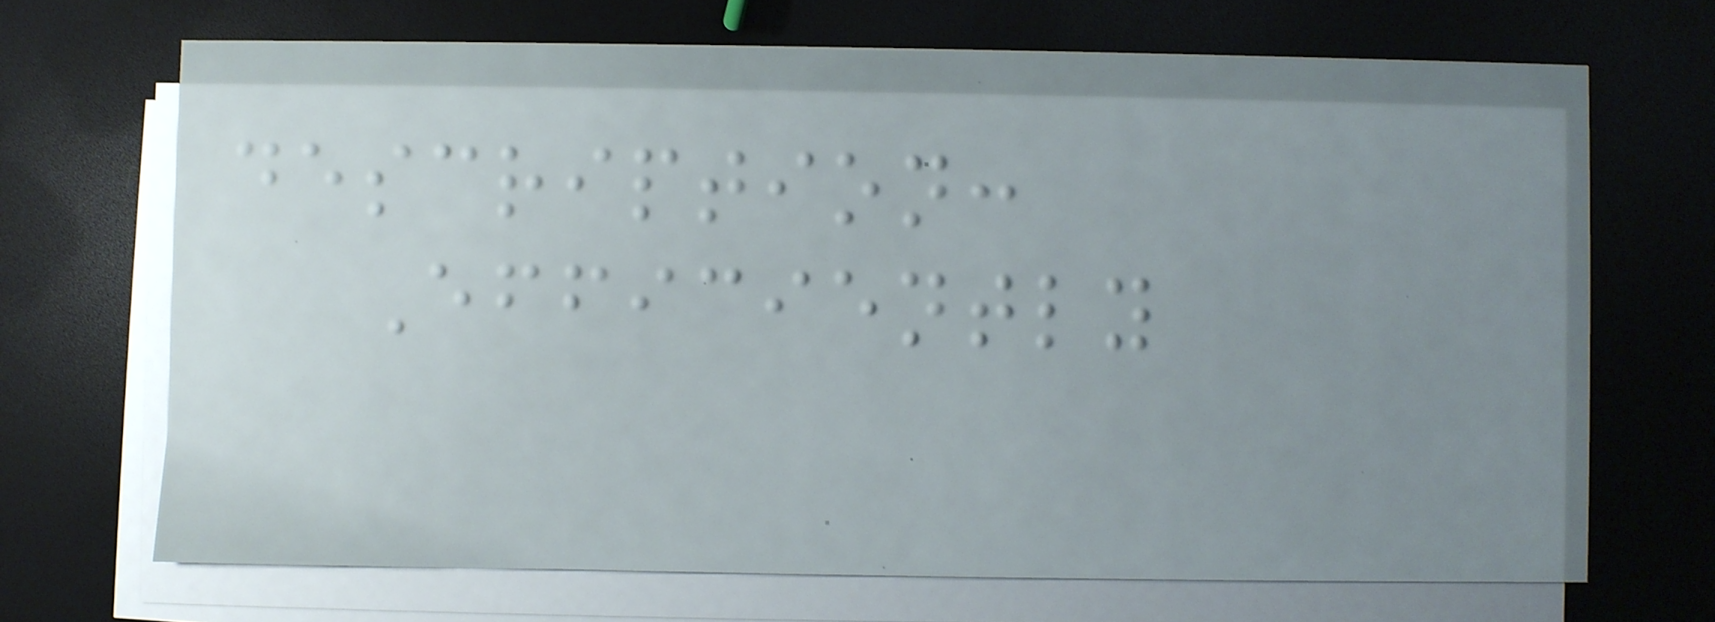description:
Efficiently
